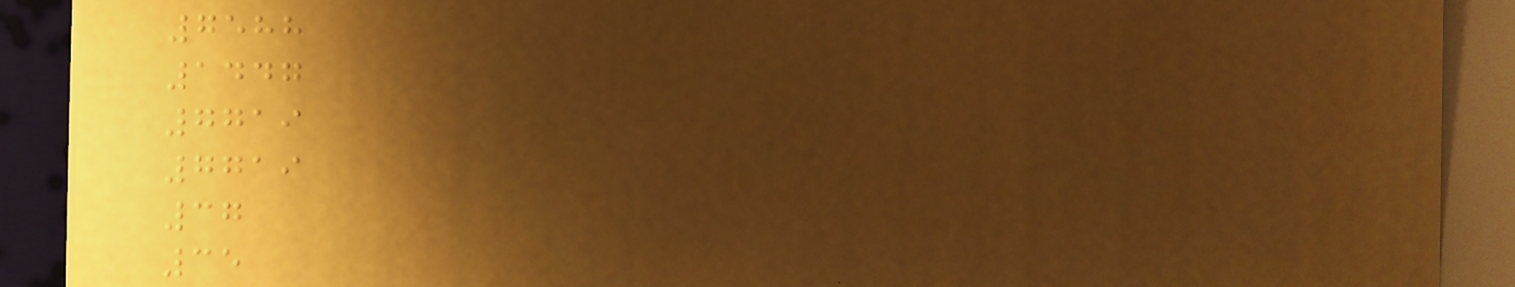7588
1447
7719
7719
37
35
